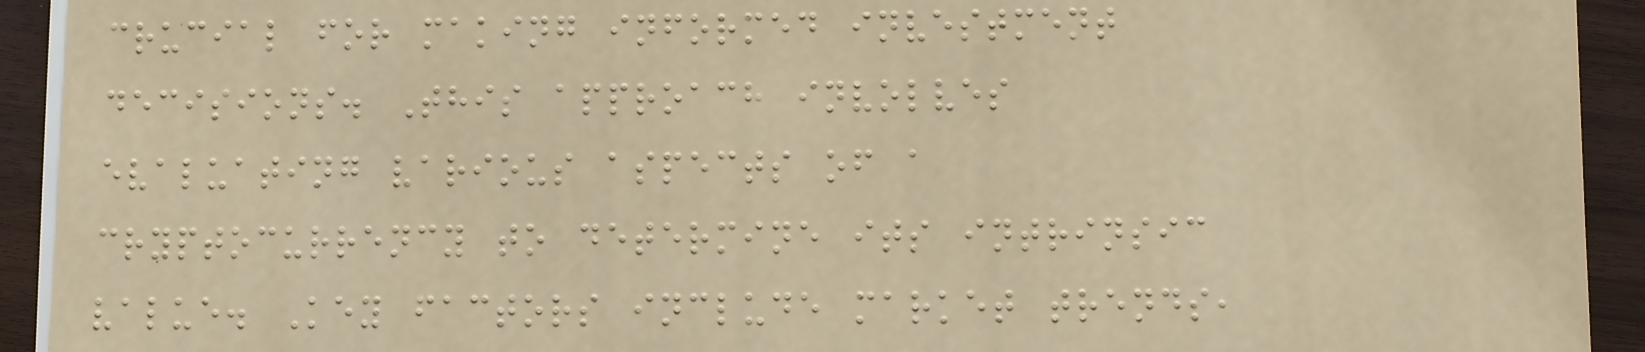crucial for making informed investment
decisions. This approach involves
evaluating various aspects of a
cryptocurrency to determine its intrinsic
value. Key factors include market trends,
